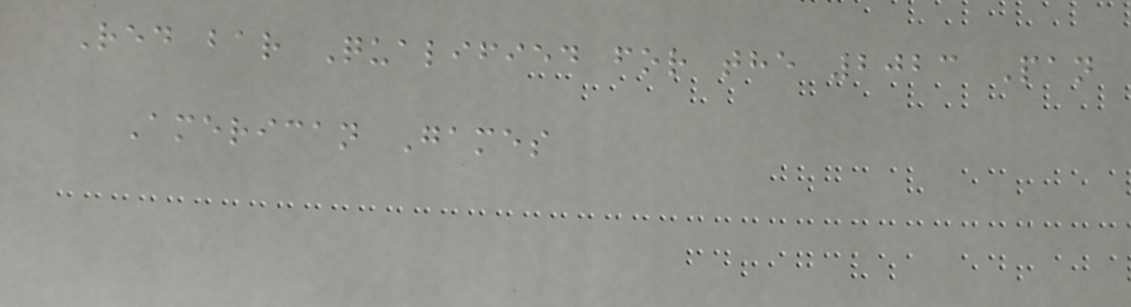Red bar Qualified for the 2023 Pan
American Games
